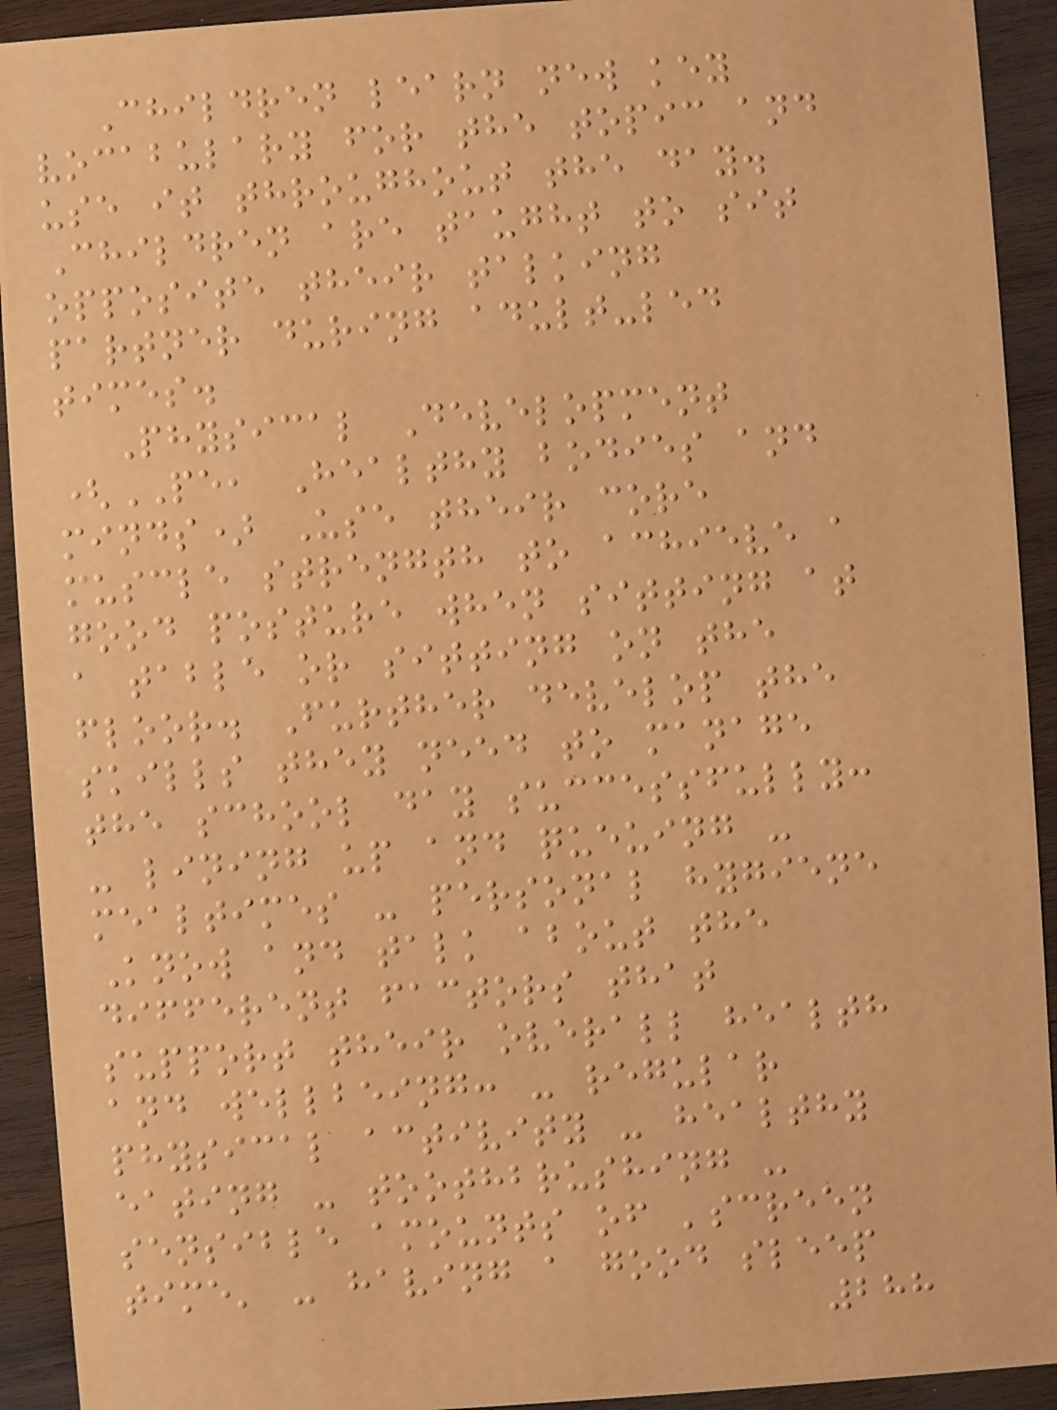Children learn new key
vocabulary for the topic and
use it throughout the day.
Children are taught to sit
opposite their talking
partner during adult-led
times.
Physical Development
(PE, Healthy bodies and
minds) Use their core
muscle strength to achieve a
good posture when sitting at
a table or sitting on the
floor. Further develop the
skills they need to manage
the school day successfully:
- lining up and queuing -
mealtimes - personal hygiene
Know and talk about the
different factors that
support their overall health
and wellbeing: - regular
physical activity - healthy
eating - toothbrushing -
sensible amounts of 'screen
time' - having a good sleep
288
